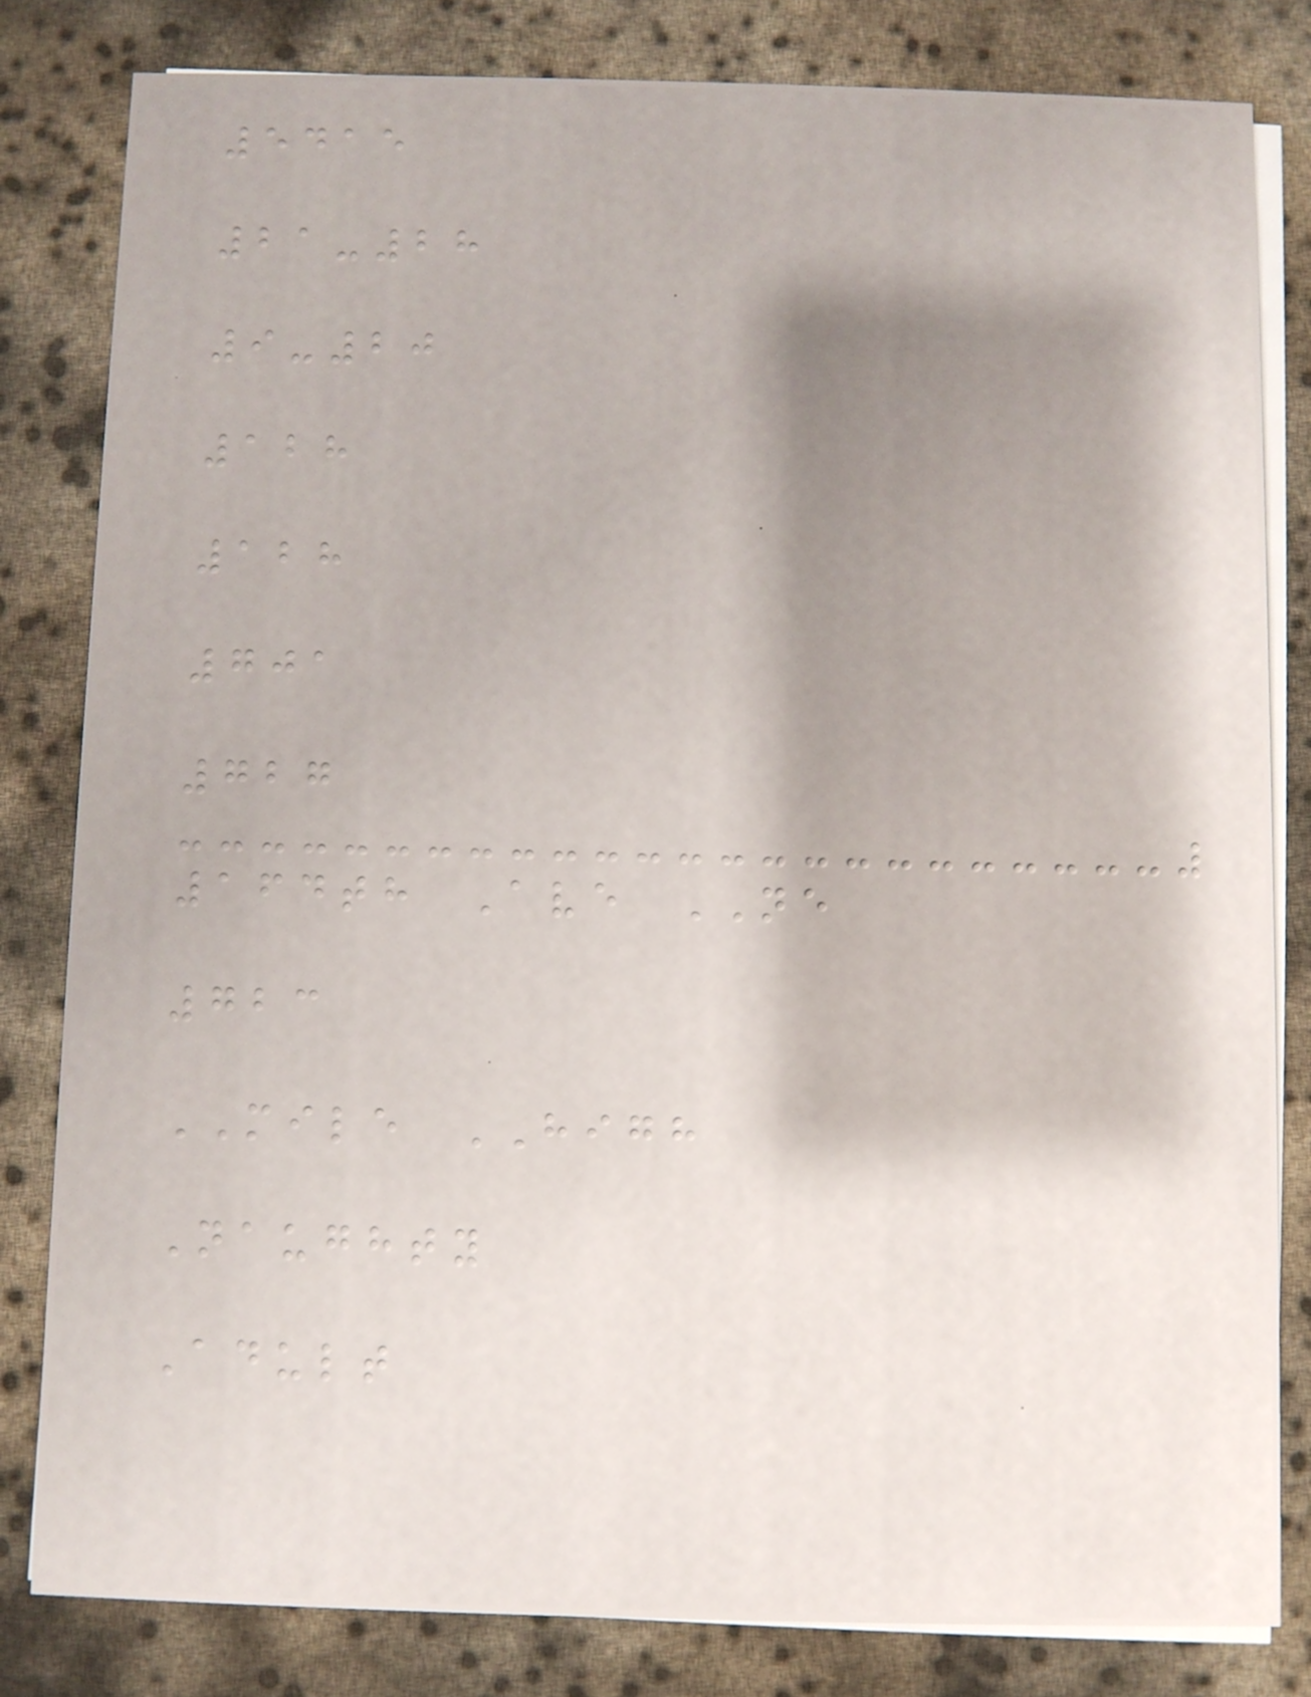5415
21-28
9-20
128
128
701
727
164th Ave NE
723
MILE HIGH
Naughty
Adult
